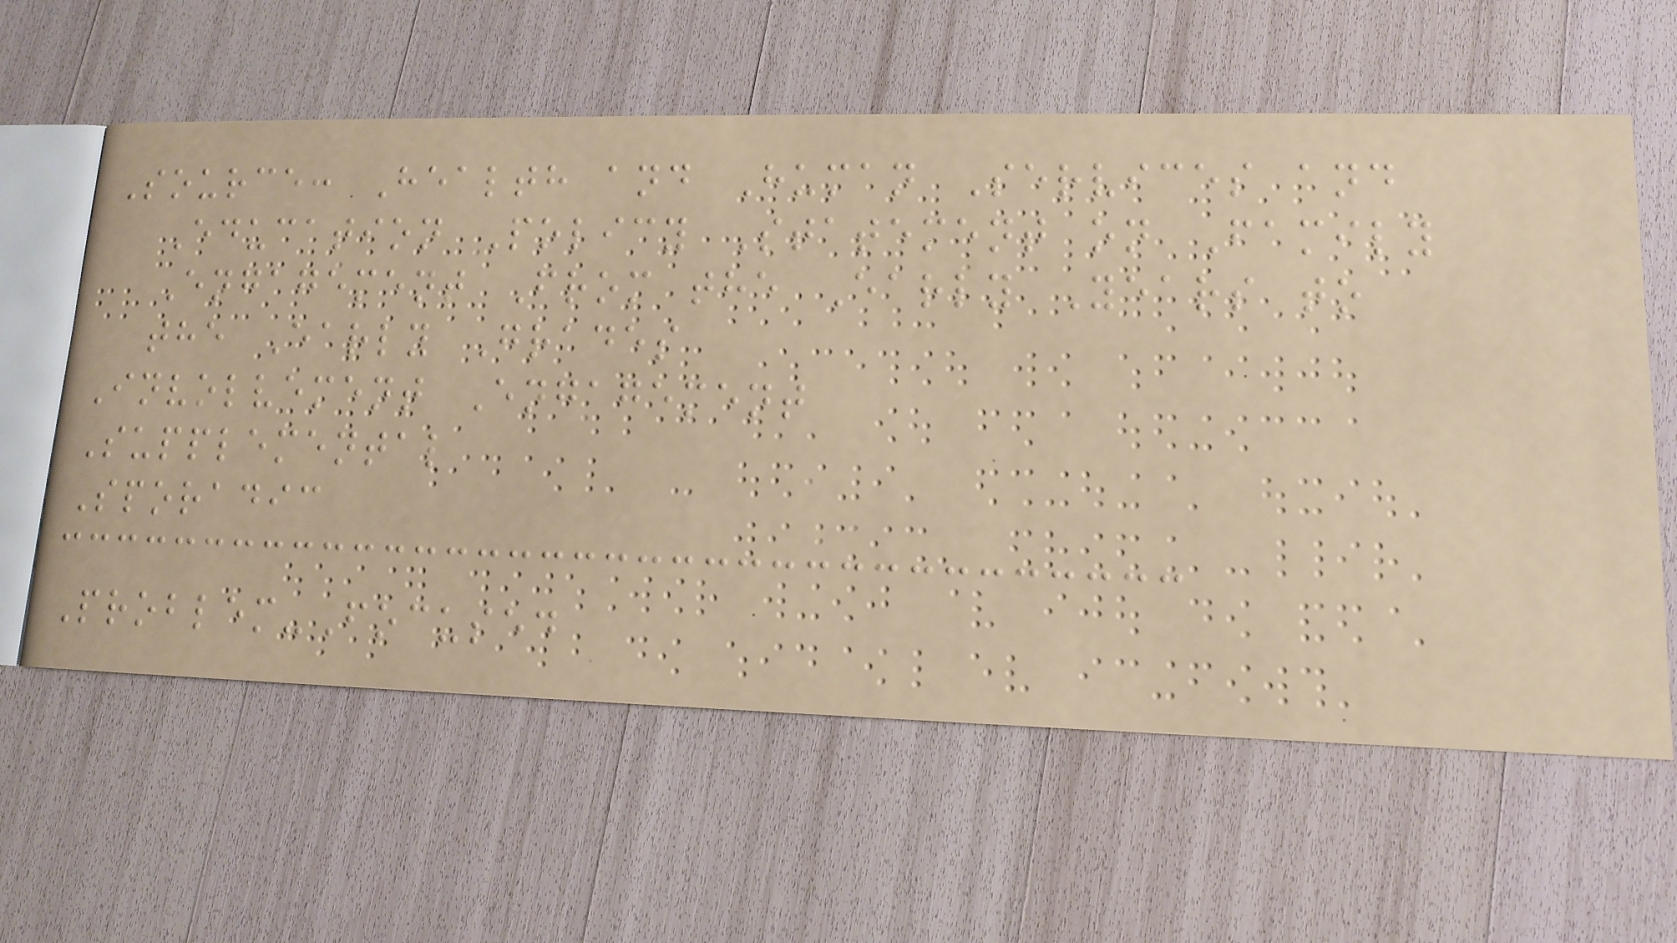Source: Health and Human Services and
Education Policy Statement on Family
Engagement From the Early Years to
the Early Grades
Involvement Engagement
Supplemental
Sporadic
Problem-Focused
